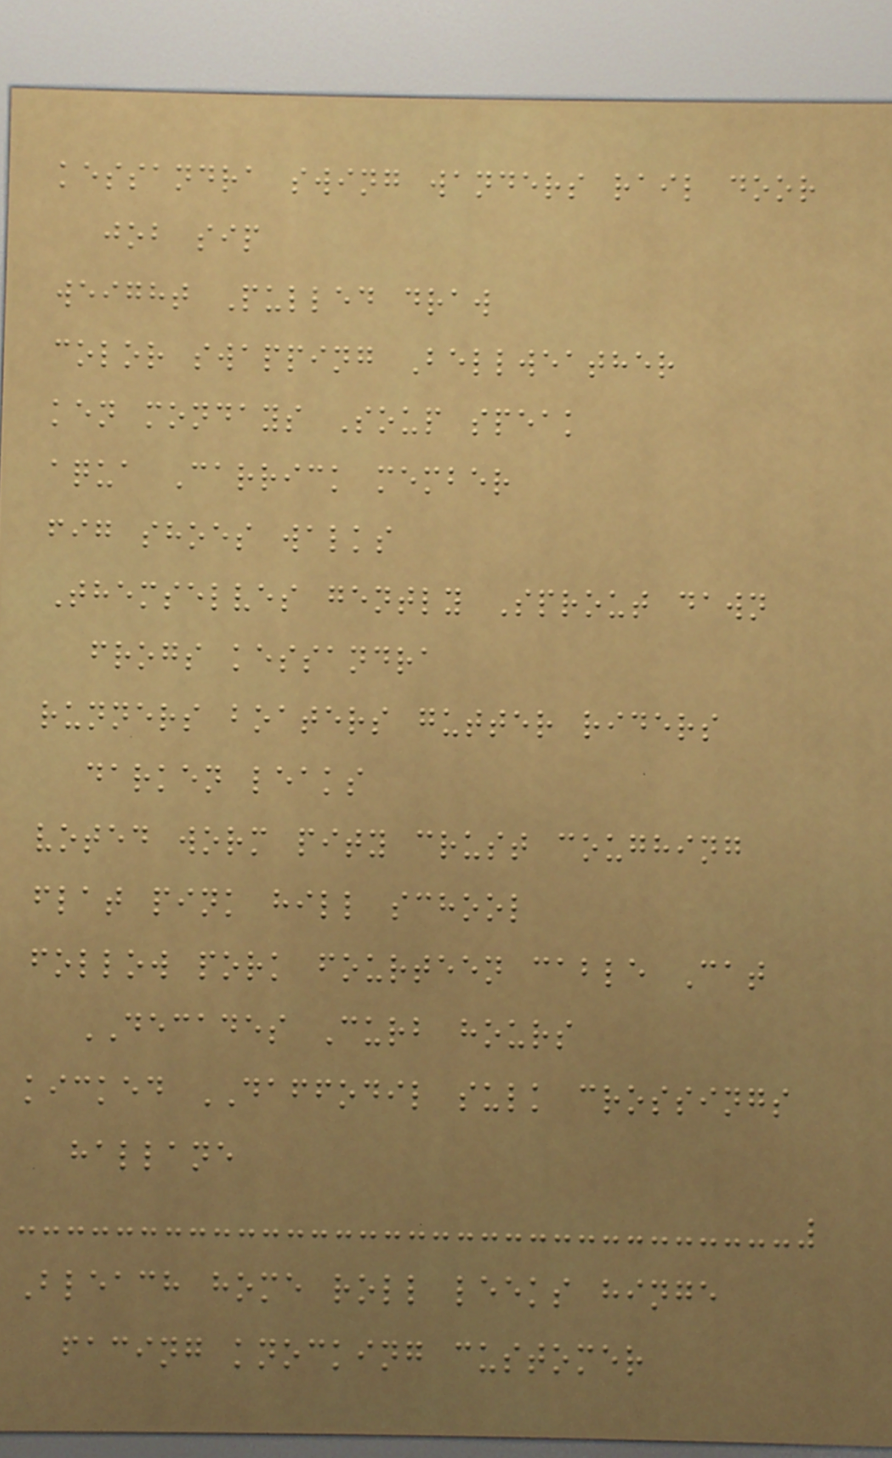kessandra swing wanders rail door
job sip
weight Pulled draw
color swapping Bellweather
ken mondays Soup speak
aqua Carrick member
fig shoes walks
Themselves gently Sprout dawn
frogs kessandra
runners boaters gutter riders
darken leaks
voted worm pity crust coughing
flat pink hill school
follow pork fourteen cable Cat
DECADES Curb hours
kicked DAFFODIL sulk crossings
hallane
Bleach home roll leeks hinge
facing knocking customer
